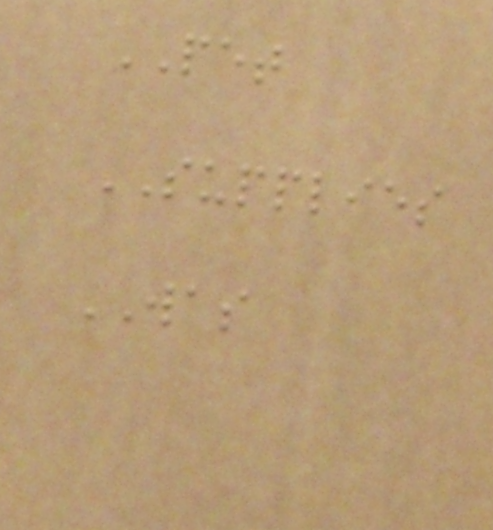PET
SUPPLIES
WAS
